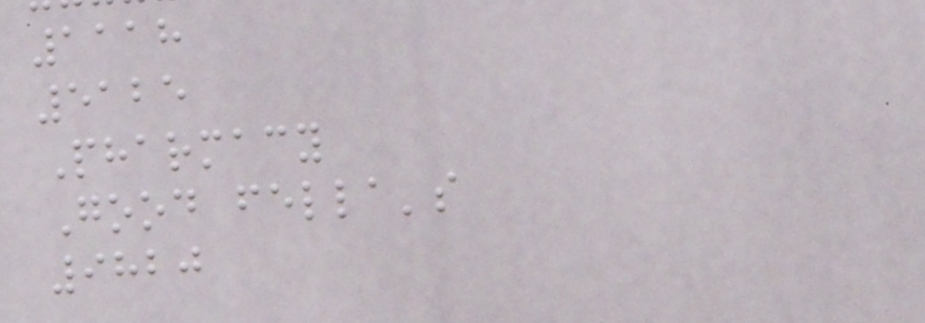1118
5125
Pharmacy
Good fella's
9820
